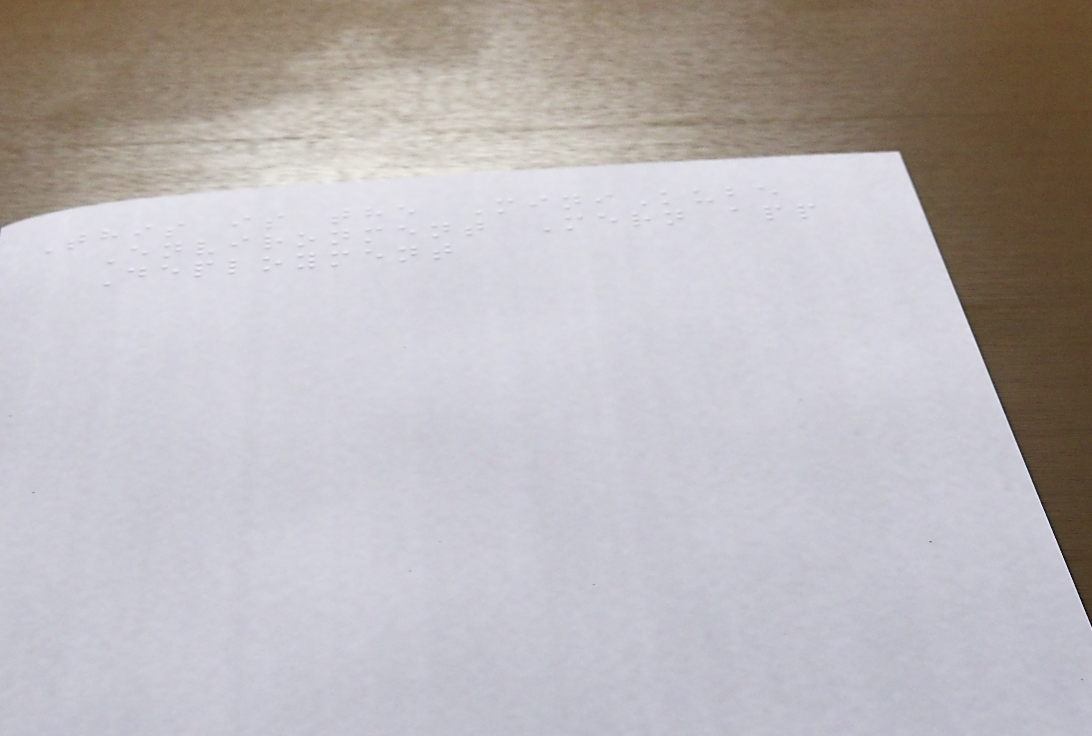This is the MiniKube
Environment Mern app
Deployment
